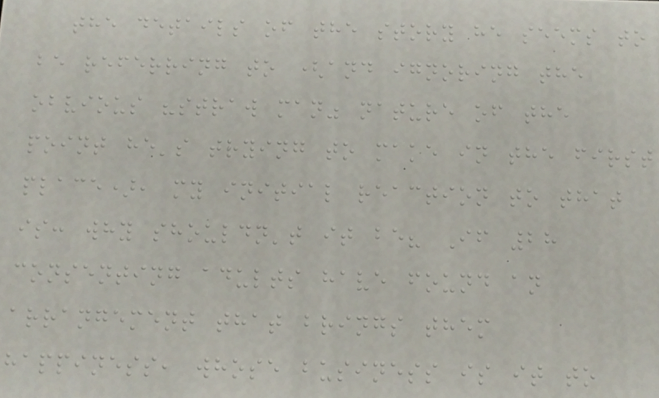the details of the story he seems to
be referring to (and ignoring the
obvious "straw man" nature of the
point he's trying to make in the first
place), my initial reaction to that
is: why shouldn't it be? If 28
consenting adults have found an
arrangement that brings them
happiness, whose business is it to
